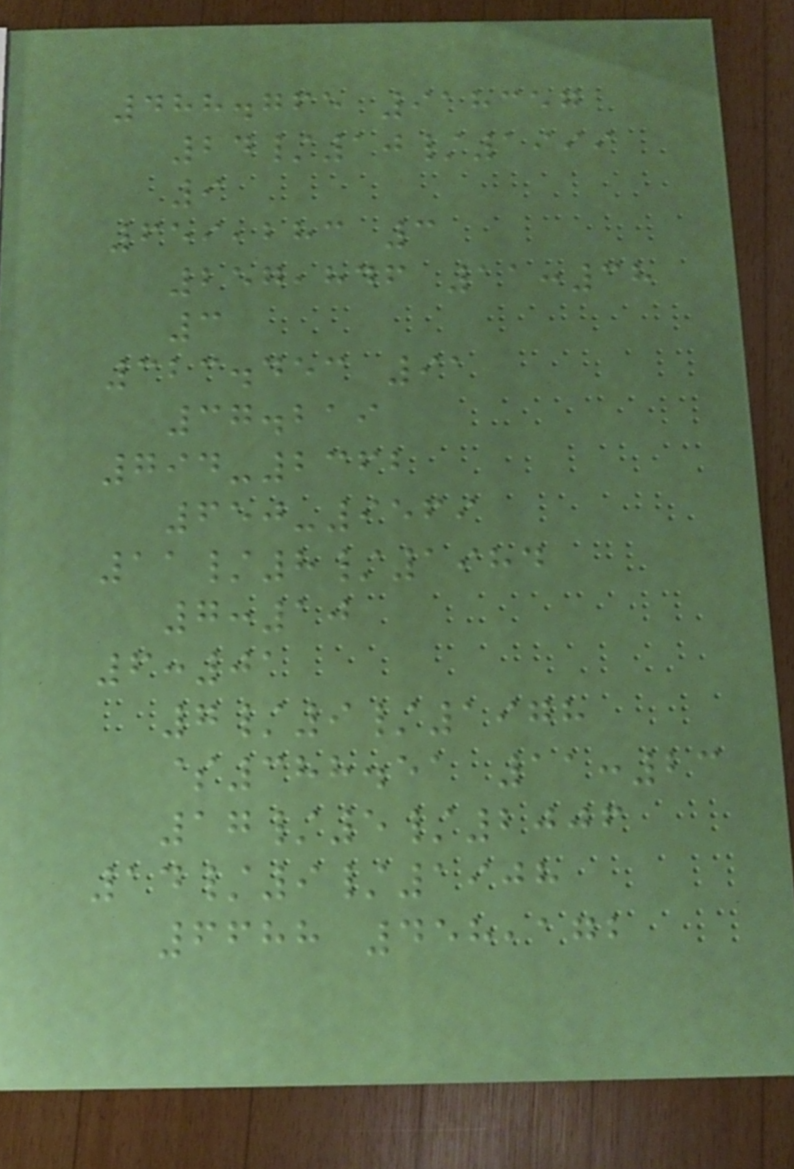488.765 918357
24/10/1999
9
659,283 3
257,846 11:38
3
323.453 91
37.219
794-2362
650-9569
11/8/1984
7:10
6:01
7/9/1978
$388.51 11:23
17/5/2006
14/9/1908
6688 458,172
